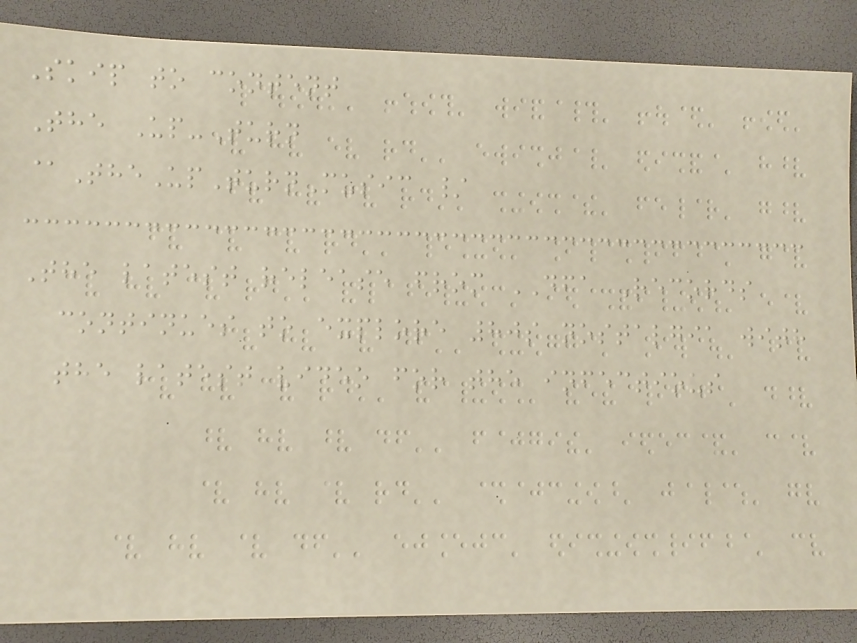Skip to content
The Up-Turn
@TheUpTurnMusic /
The latest release from DFA Records
continues to explore 80s nostalgia with
the latest video for the infectious
